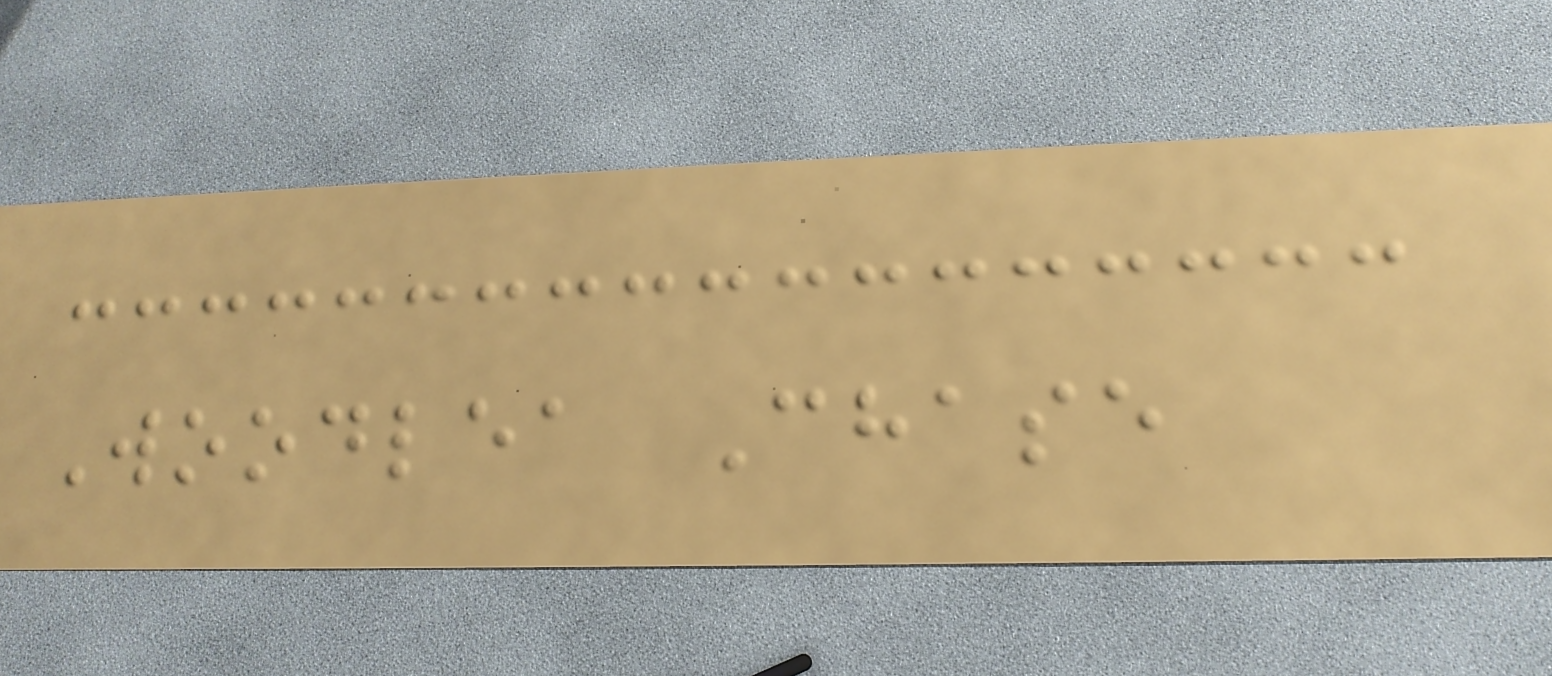Woodlea Chase
